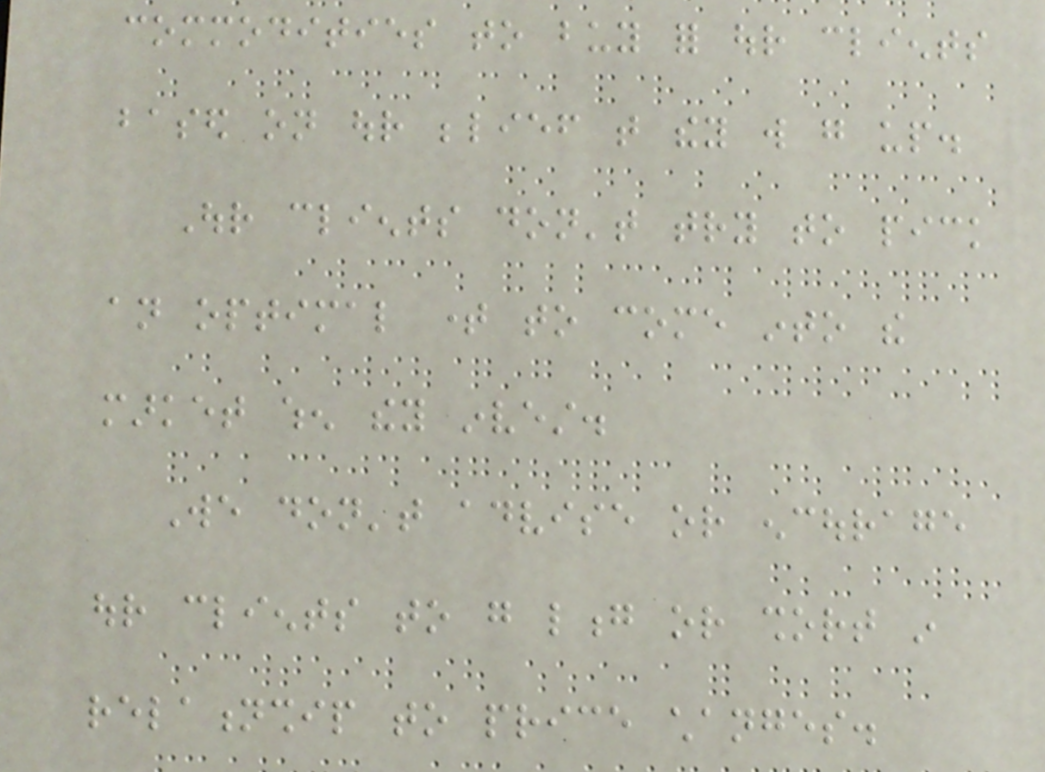commodities to buy for our clients
based on our belief that they will go up.
Our clients don't try to pick
an optimal time to come into the
market when they invest.
We don't advise or encourage
our clients to go long or short in
relationship to price changes.
